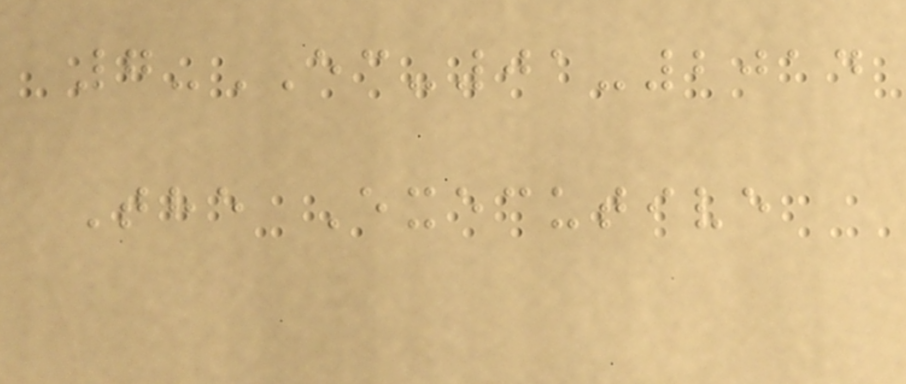7-EC-01-2014
The Executive
